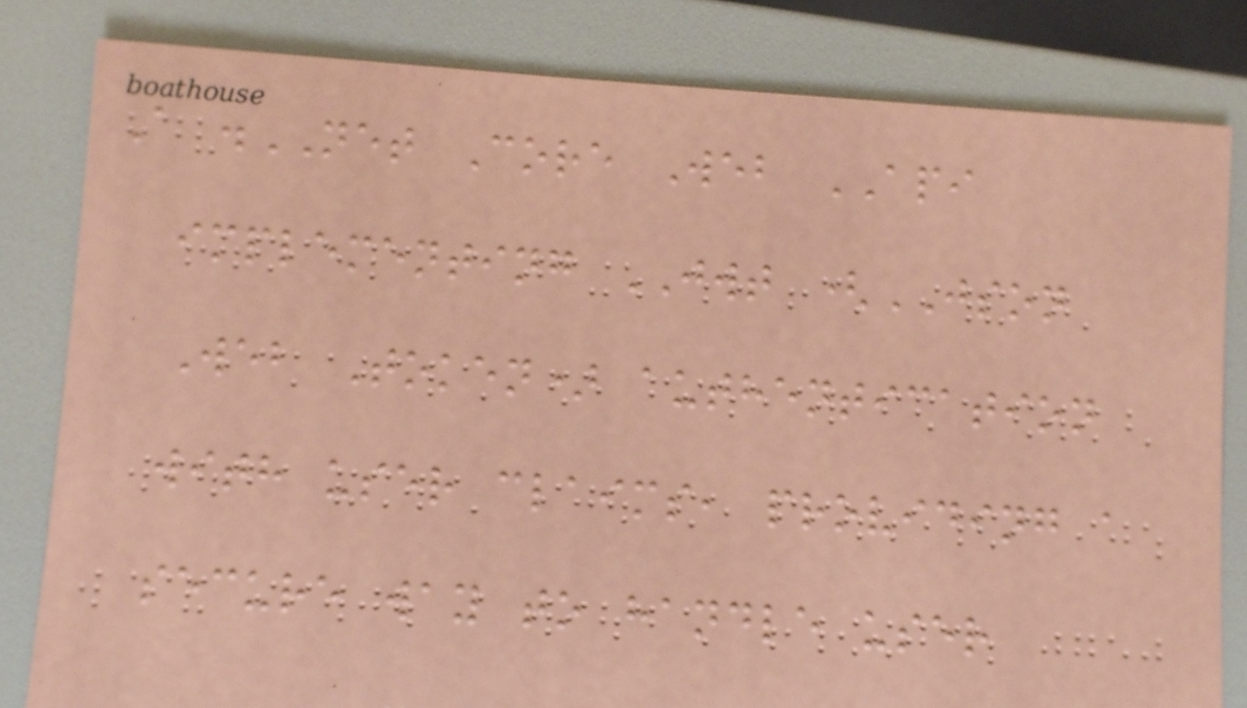A .NET Core Web API
implementing JWT (JSON
Web Token) authentication
with user claims, providing a
secure way to handle user
